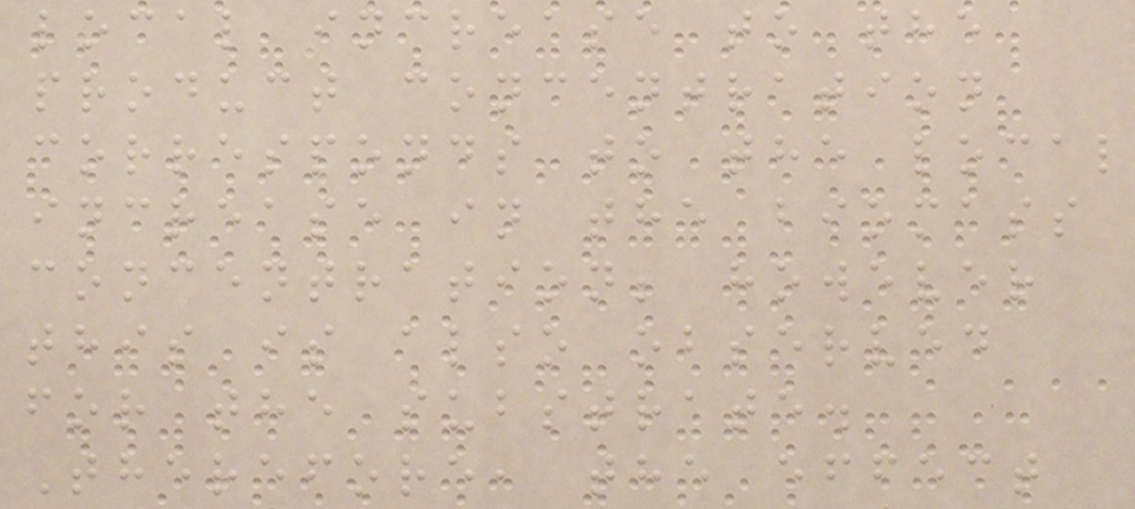local increase to the
product concentration
corresponds to the local
increase in the biomass
concentration; however
this is also observed
for the substrate.
Therefore, the effect
